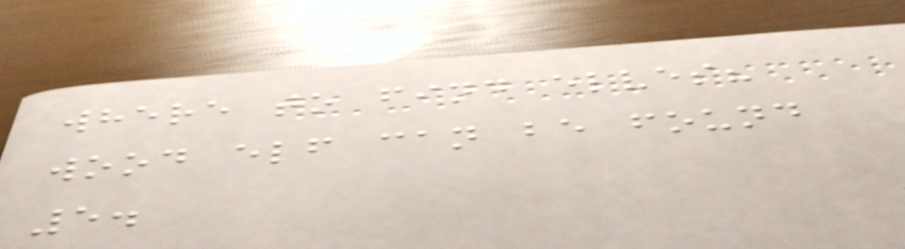where to find elves?
wood elf can be found
5.
